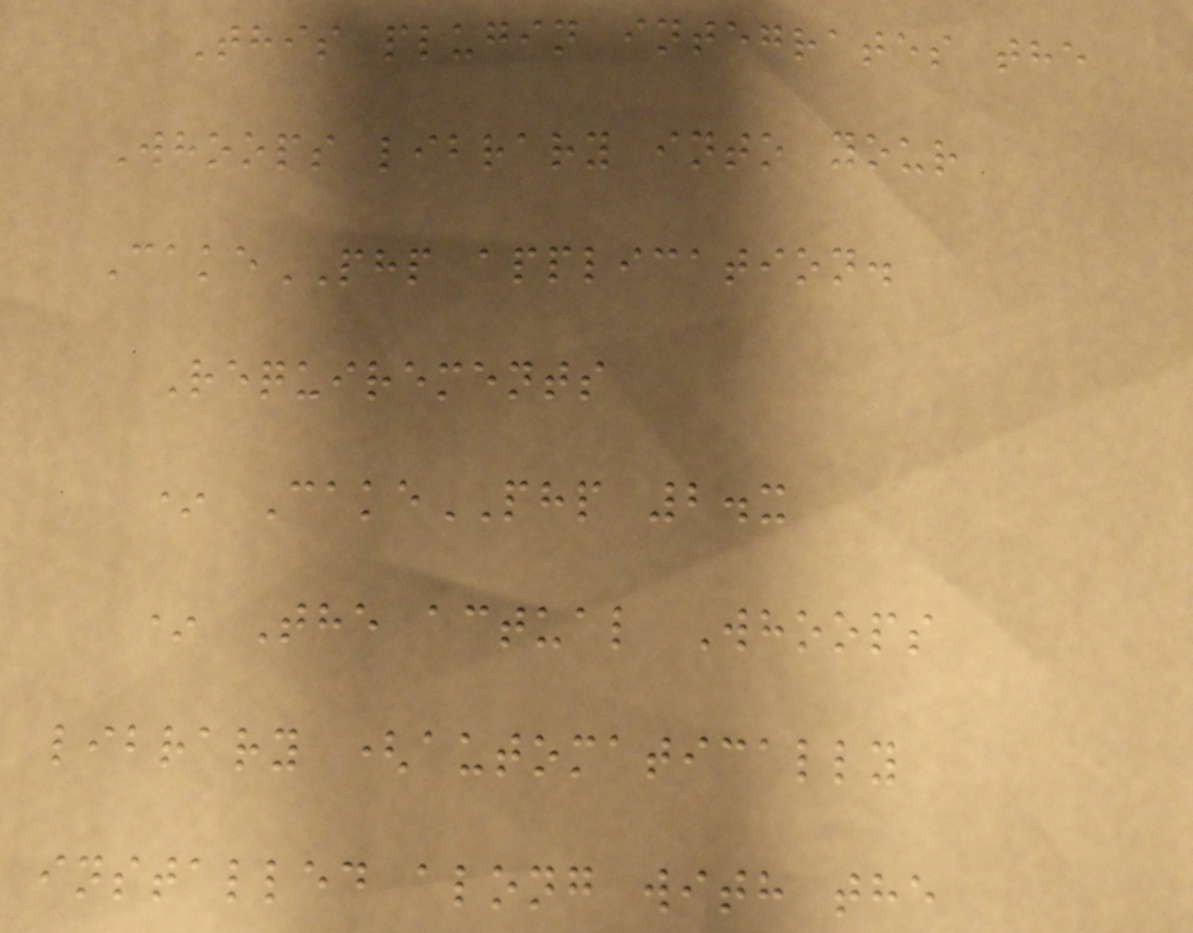This plugin integrates the
Whoops library into your
CakePHP application.
Requirements
* CakePHP 2.x
* The actual Whoops
library (automatically
installed along with the
